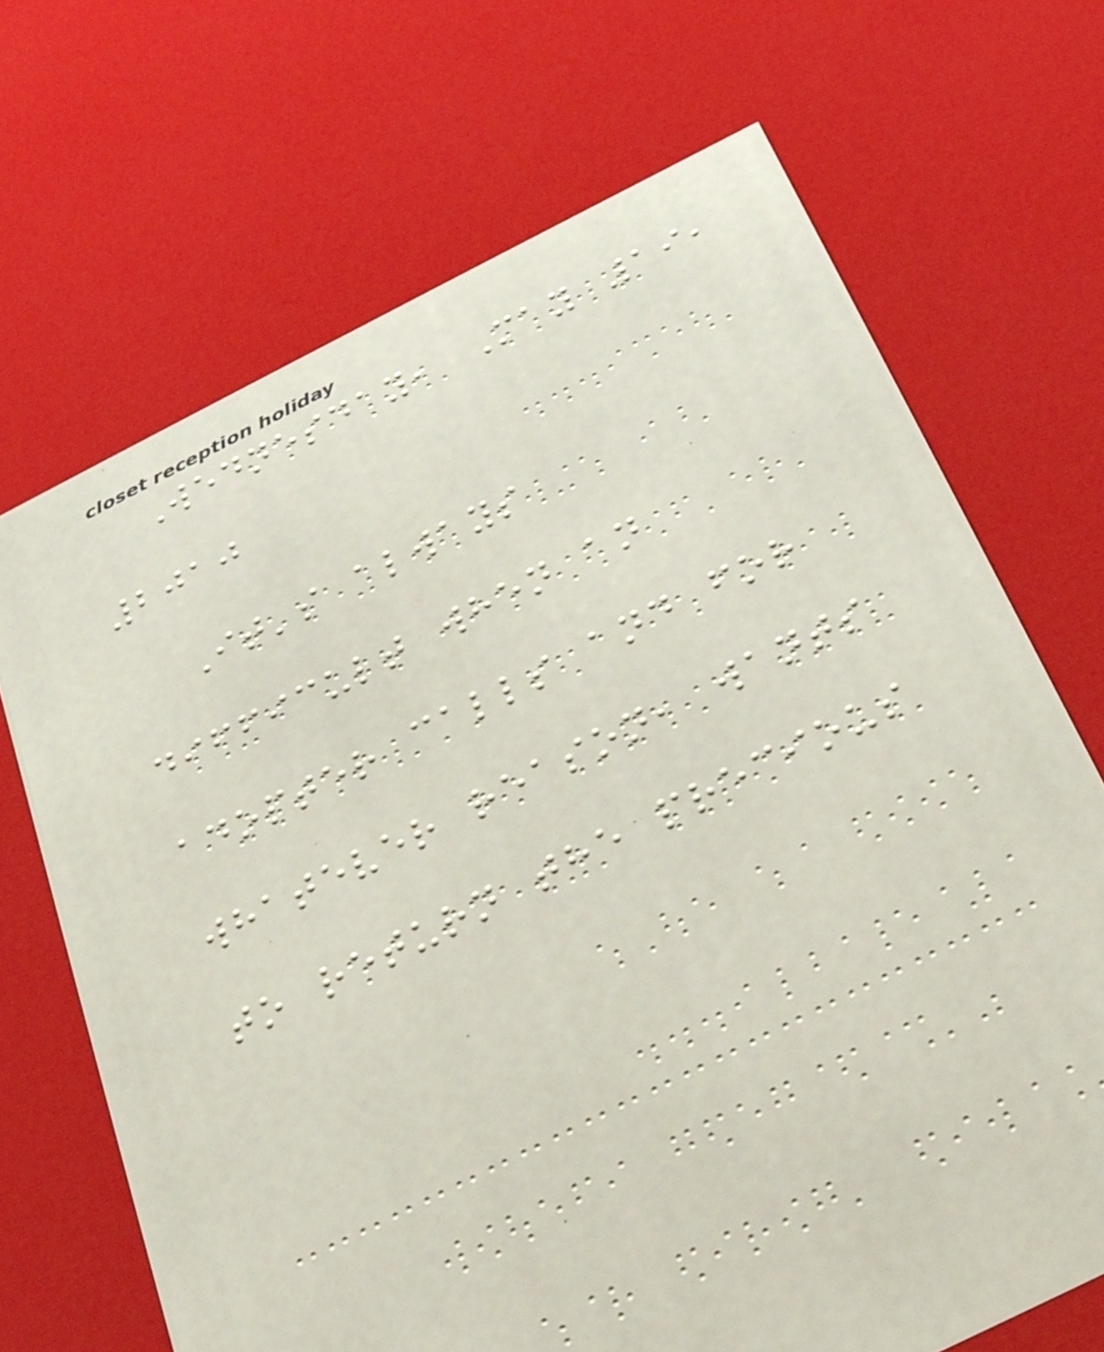Wednesday, May 19,
2010
It's always
difficult when an
adopter calls and for
whatever reason, wants
to return the precious
